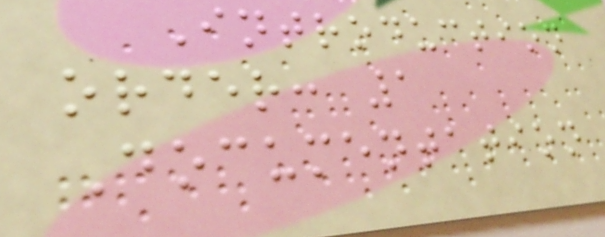Introduction
order: 1
Documentation
